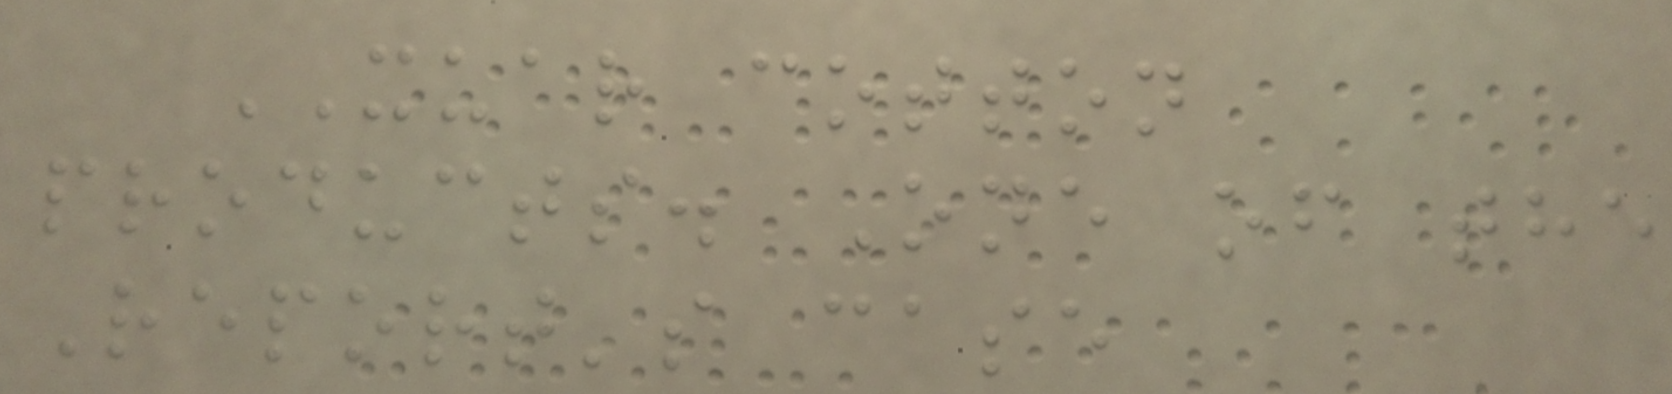XUAR cotton
products. One of the
Report's case
